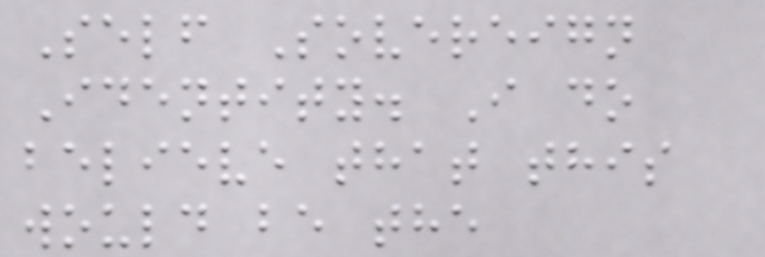Self Sovereign
Identity. I do
believe that this
would be the
